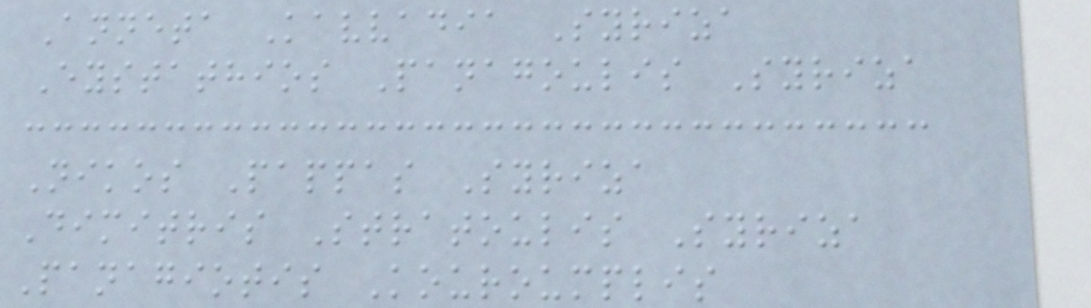Anneta Kavvadia Syriza
Eystathios Panagoulis Syriza
Nikos Pappas Syriza
Dimitris Stratoulis Syriza
Panagiotis Kouroumplis
